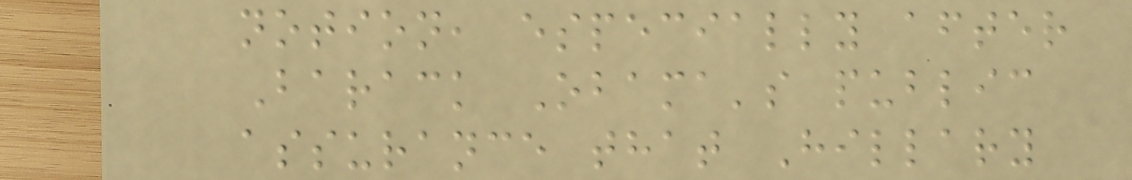notion, especially after
Barack Obama's public
assurance that Hillary
